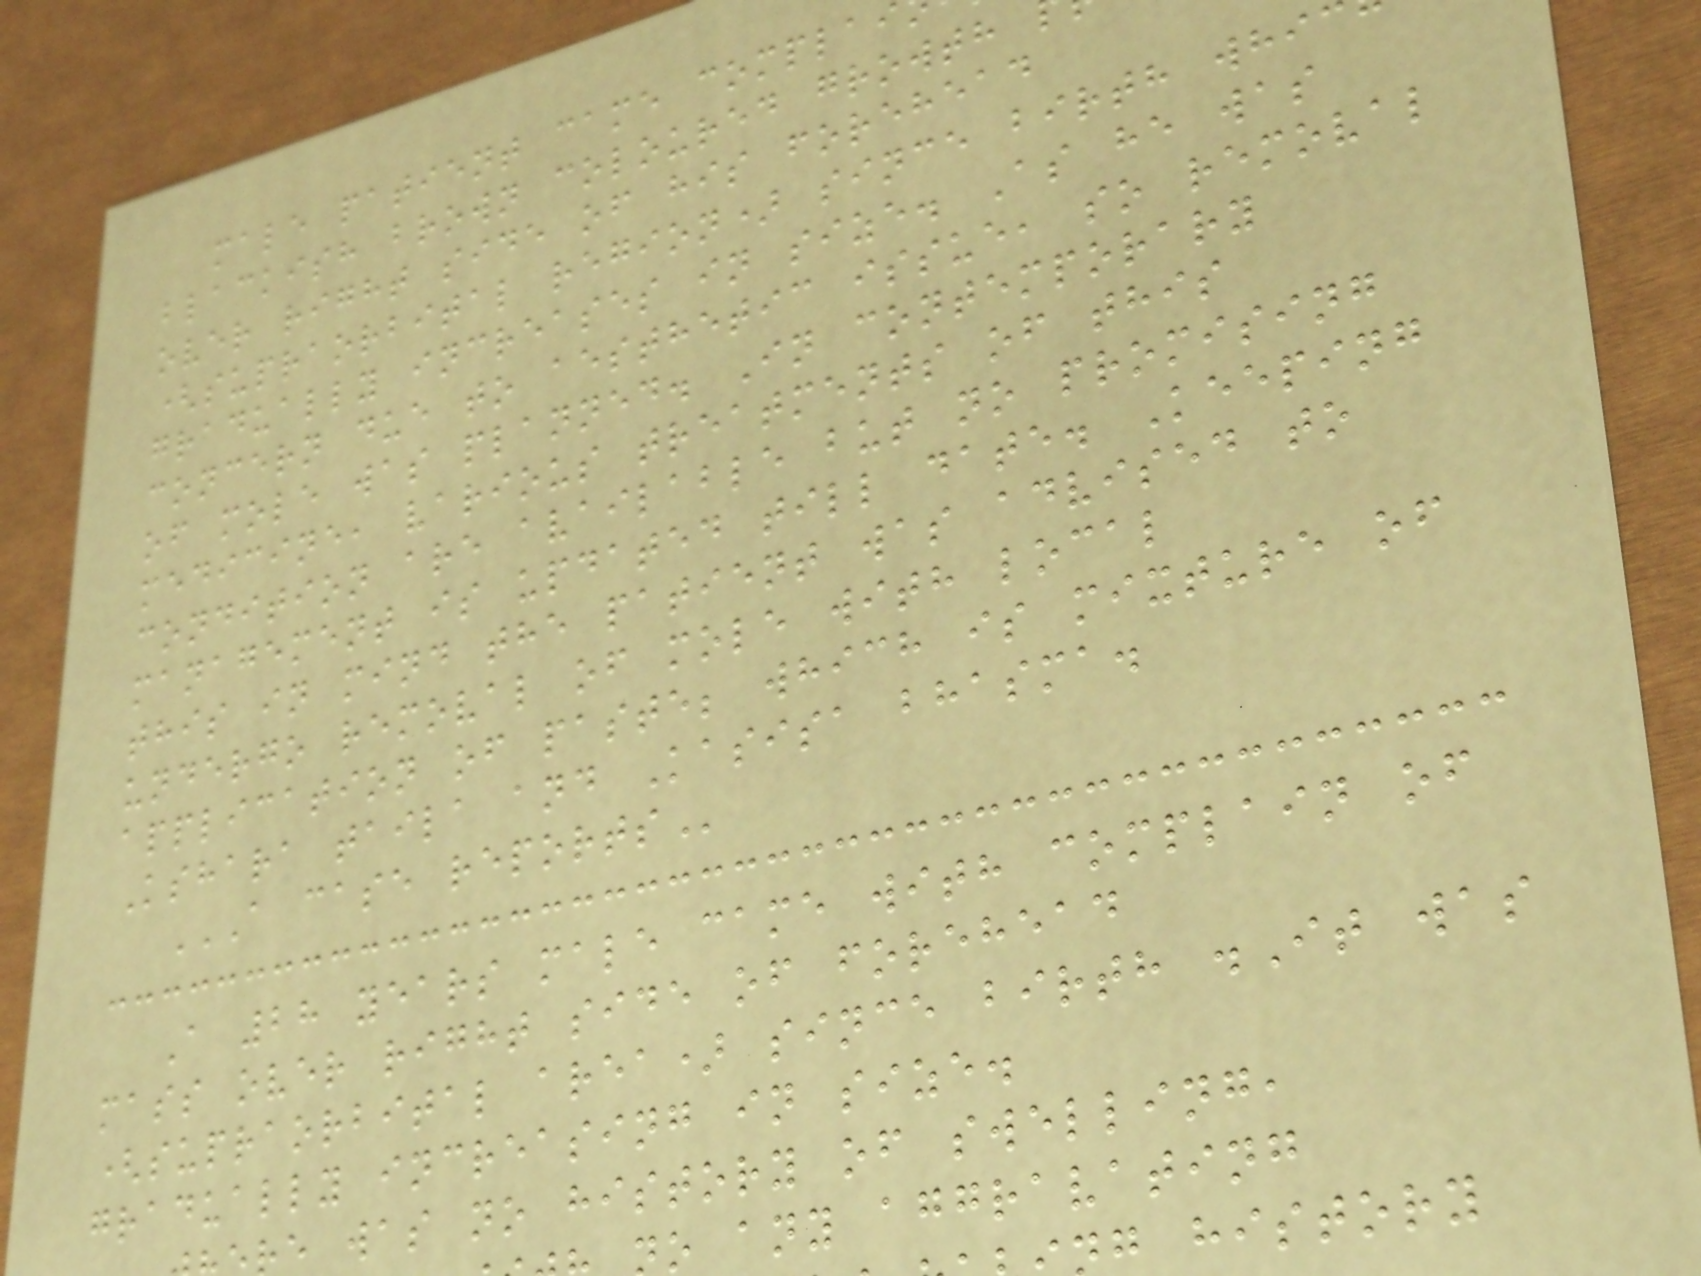male patient came complai
blackish brown coloured growth
over right side of his forehead
(supraorbital region) since birth whi
gradually increases in size. As he was
concern due to aesthetic issue, so removal
of mole was planned. In contemporary
medicine, various treatments of this
condition are available but no promising
management is updated till date. Keeping
this in mind the patient was advised to
undergo removal of mole with local
application of paste; which is mixture of
Kshara taila and Kasisa bhasma.
A CASE REPORTS
A 28 years male came with complain of
mass over right side of forehead
(supraorbital area) since birth .It was
gradually increasing in size.
e was no history of swelling,
o any aggravating
